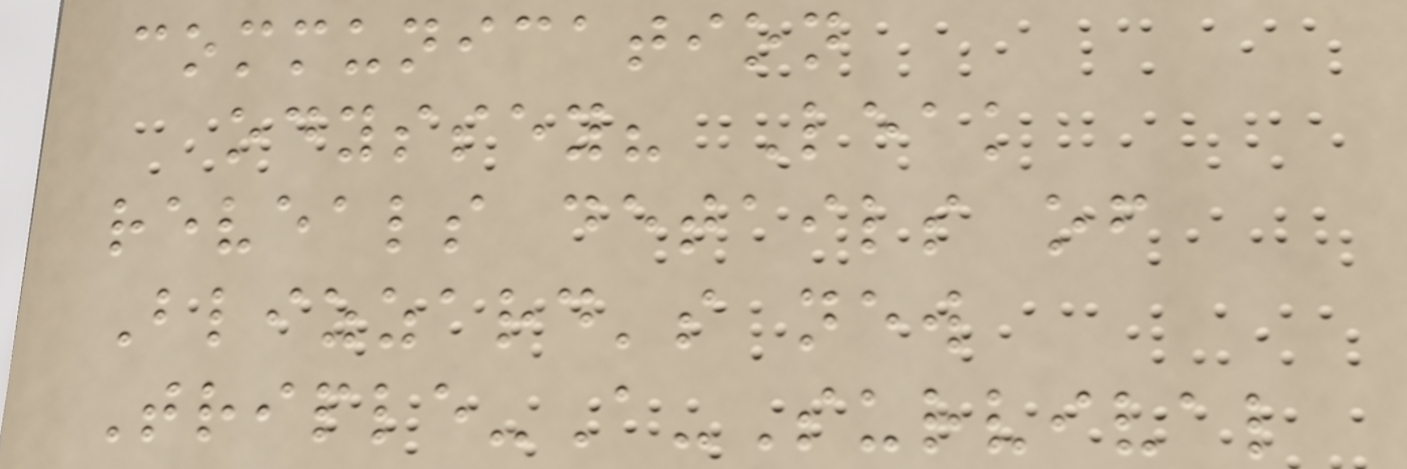communication
odyssey? Leak
reveals details of
Blizzard's new
Triple-A-Survival
